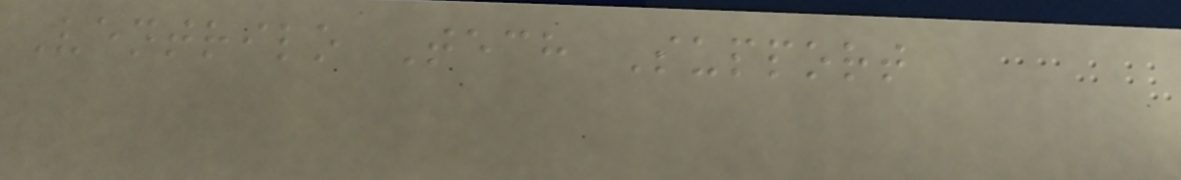Ventrilo Tech Support
